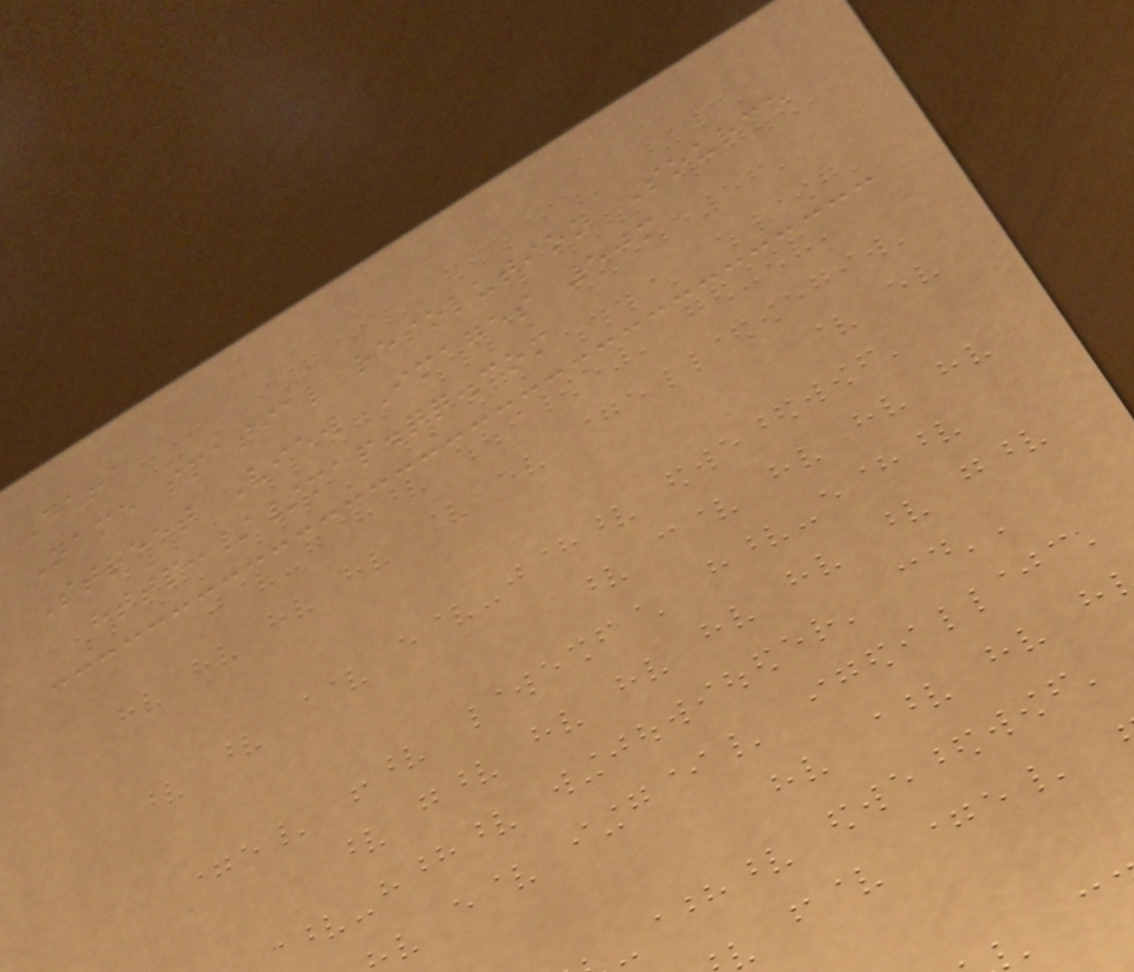Data
Name spatial resolution Source
Street View Images 50m
http://map.qq.com
